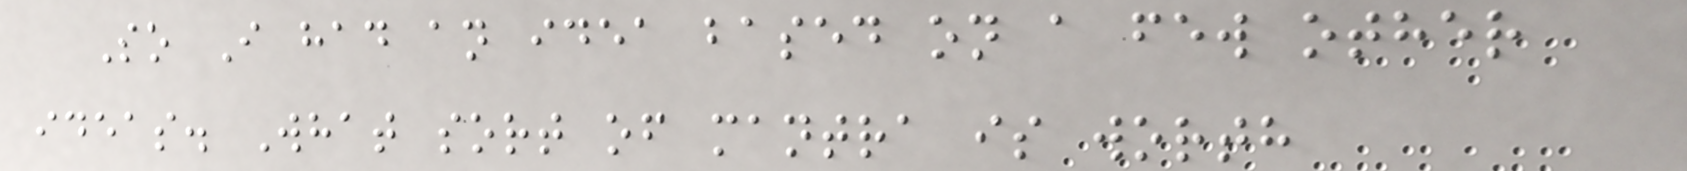So I had an idea based on a few other
ideas. What sort of mantra is worth
